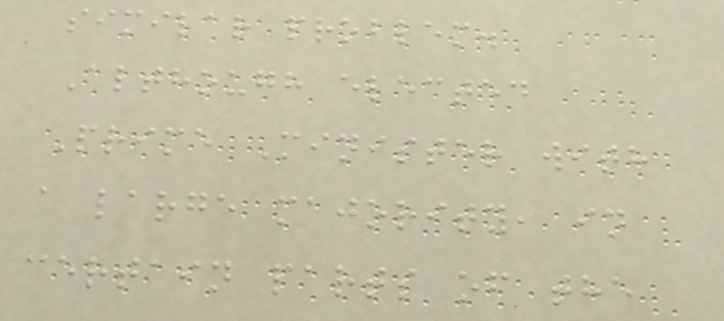similar problem.
Although elected
Prime Minister with
a large majority, in
certain parts of the
